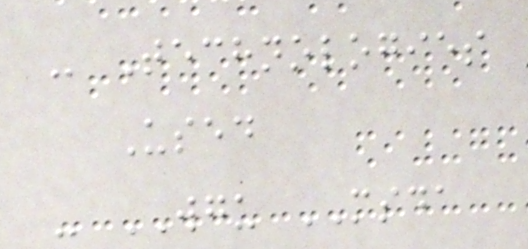- Technologies
Used
- WGU MSDA
